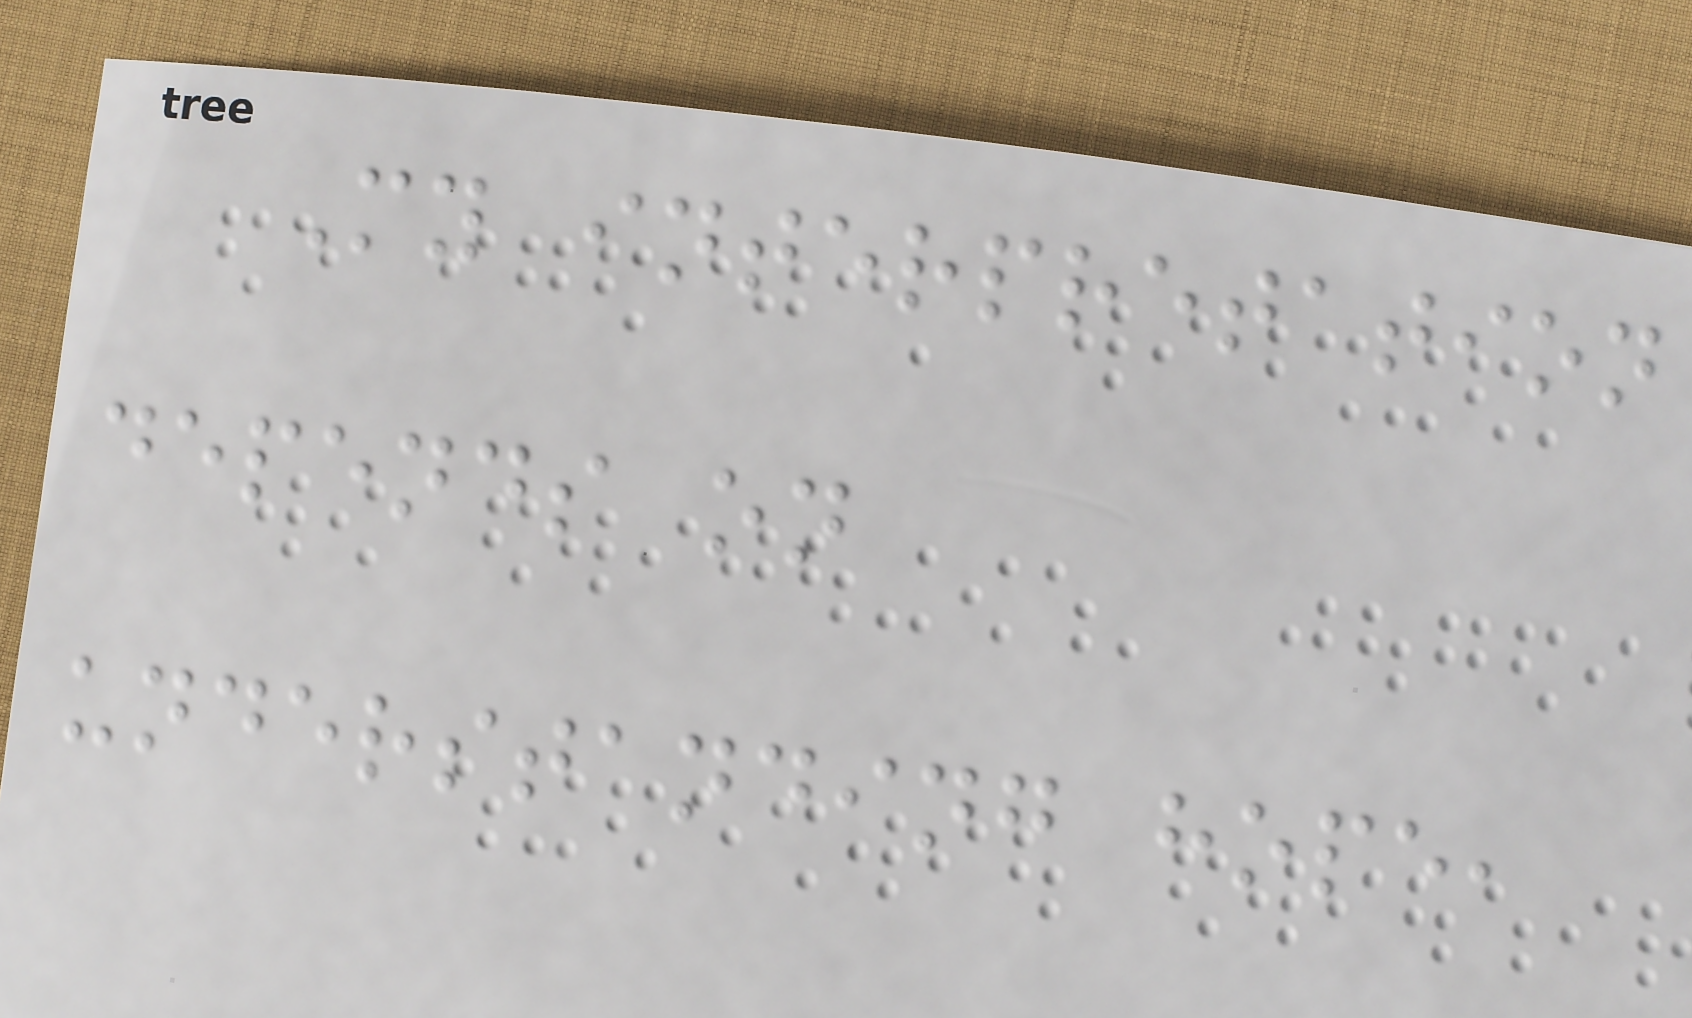My interpretation
depends on
understanding hope,
